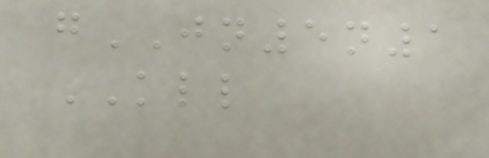gJN5n1
KLL
